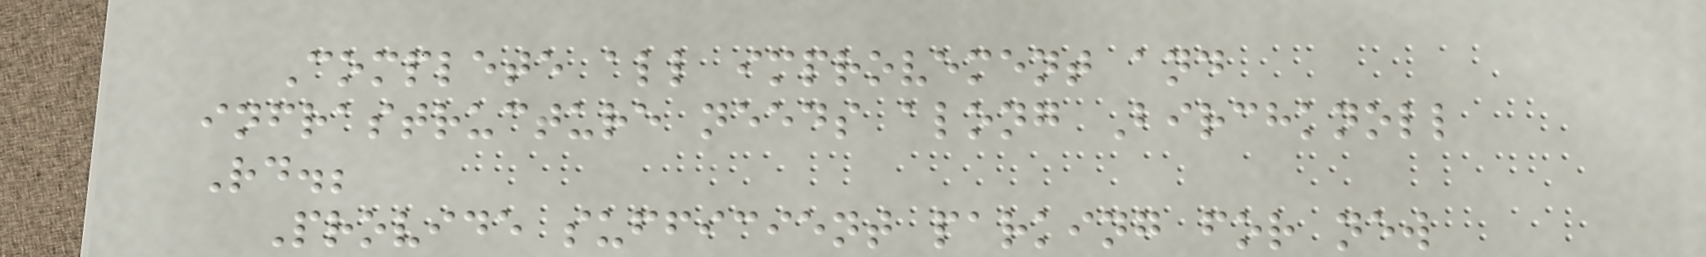Complete all improvement and
infrastructure needs along Birchknoll
Rd.;
Provide sufficient parking for new
